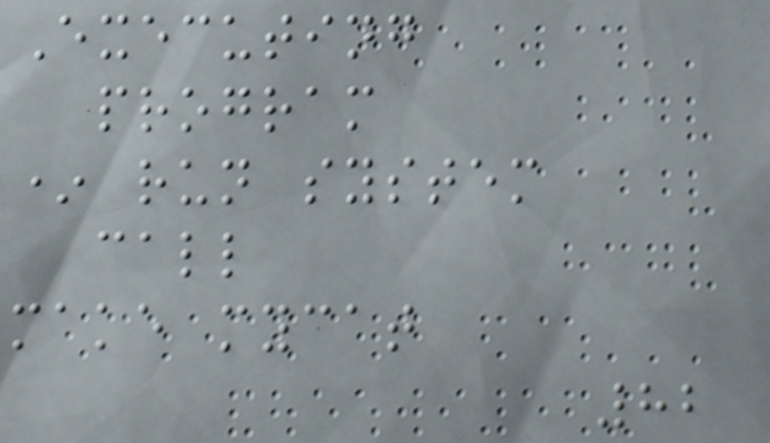Executing
program
* run system
call
make mycat
82
